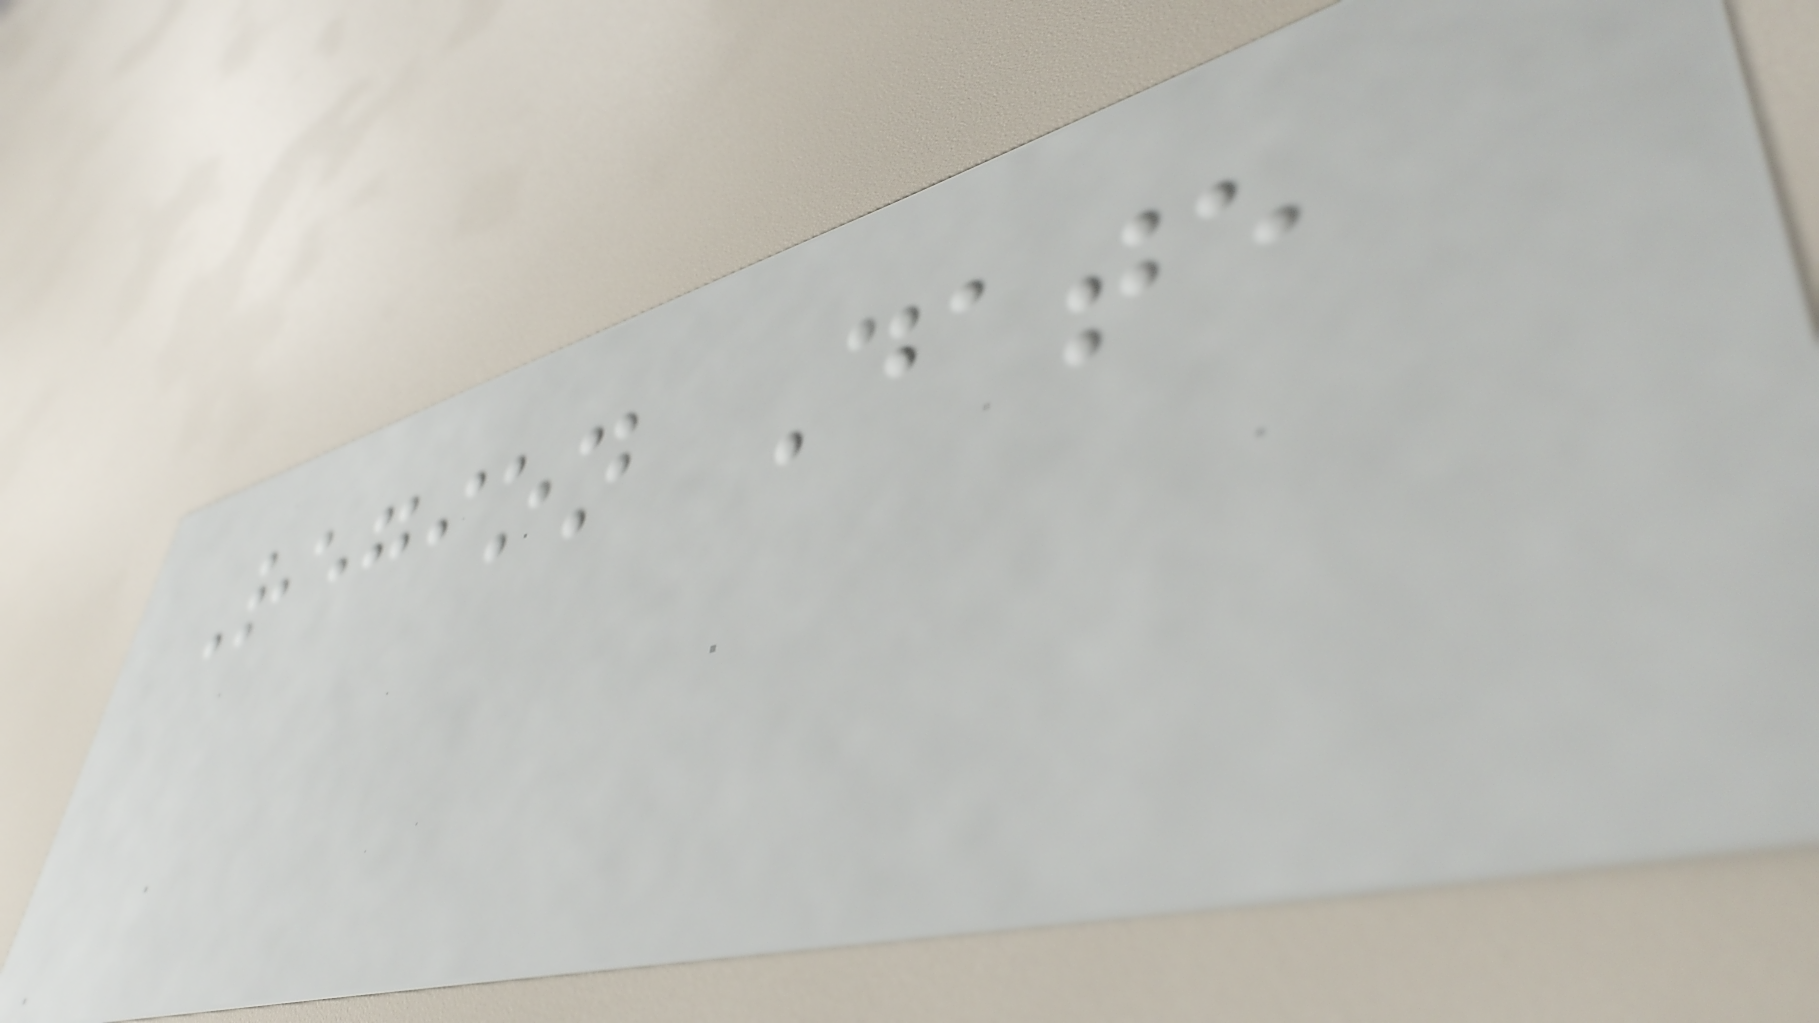Region Date
